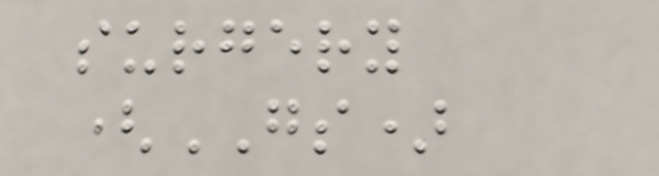surgery
(GS)
